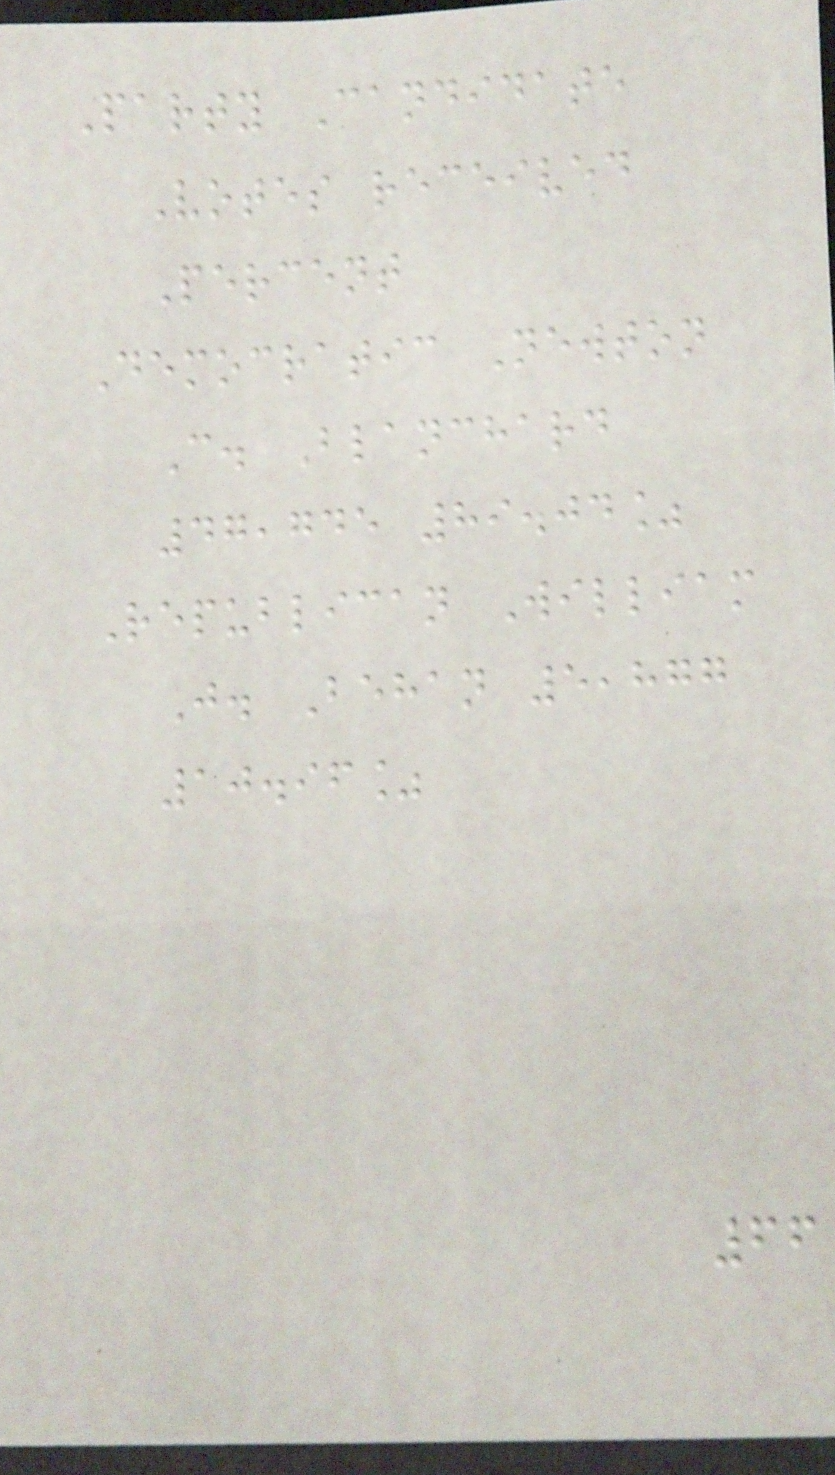Party Candidate
Votes received
Percent
Democratic Newton
C. Blanchard
47,745 89.04%
Republican William
J. Behan 5,877
10.96%
66
